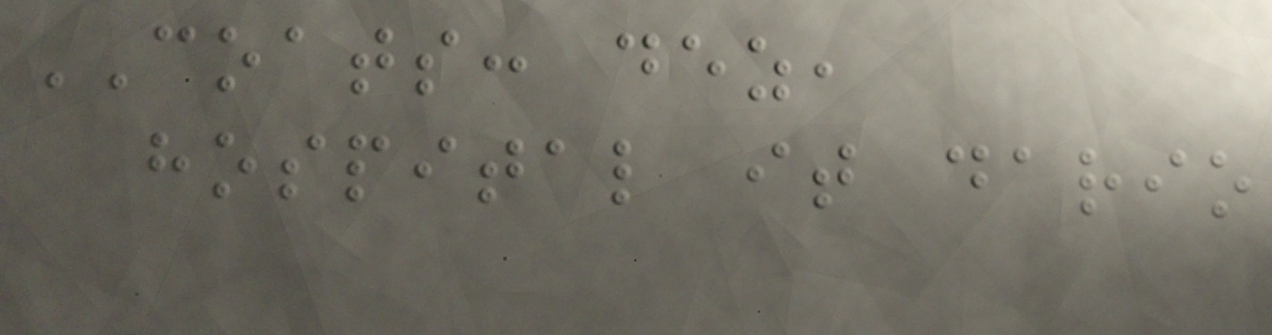COATS: dez,
hospital it dario
